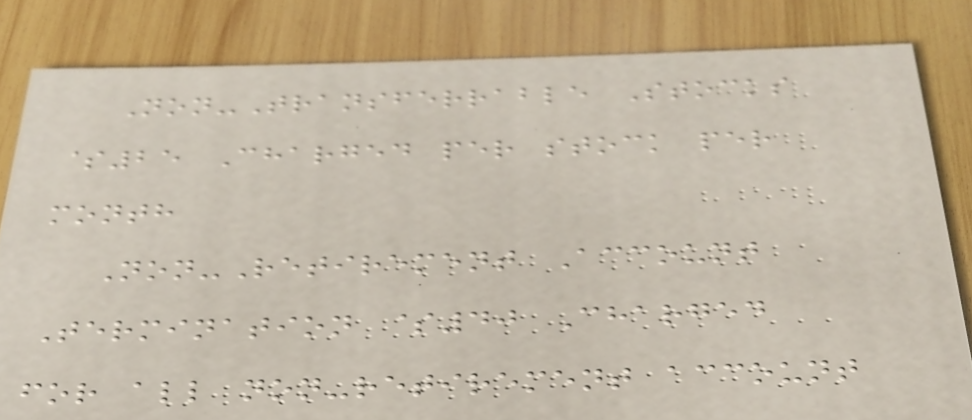Non-Transferrable Stocks
$25 Charged per stock per
month
Non-Retirement Account
Termination $40 Charged
for all non-retirement account
